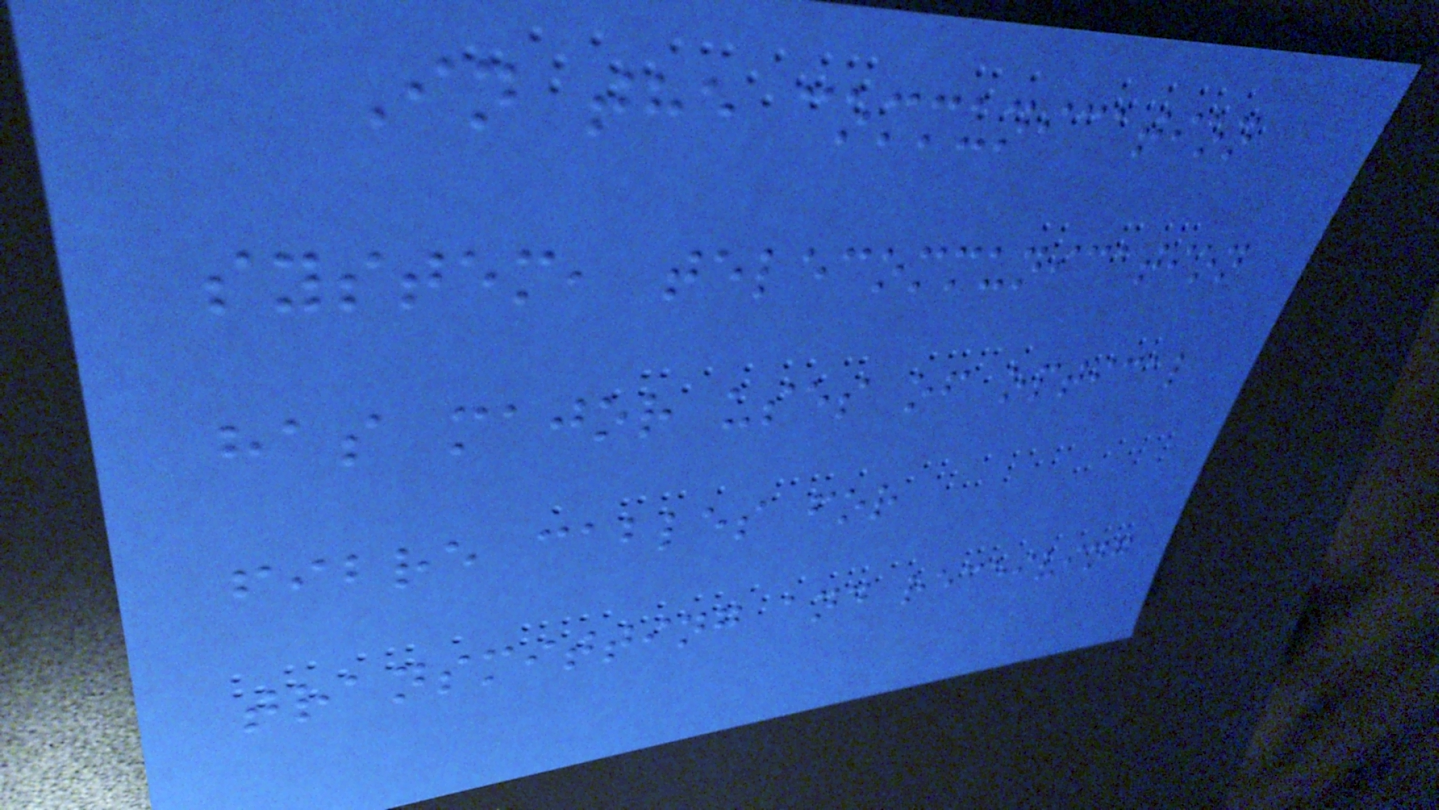In the communication
system, telecommunication
has major uses of optical
fibre cables for
transmitting and receiving
